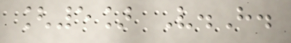[5] V.H.
